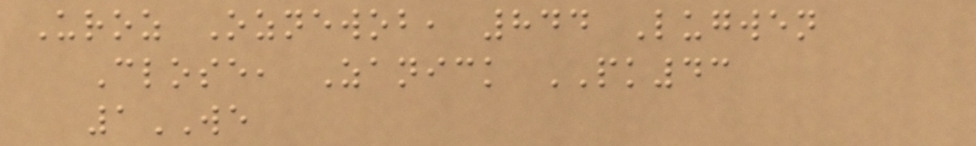Uroz Oznewob, 844 Lugwen
Close, Zanick PK43
1WE
